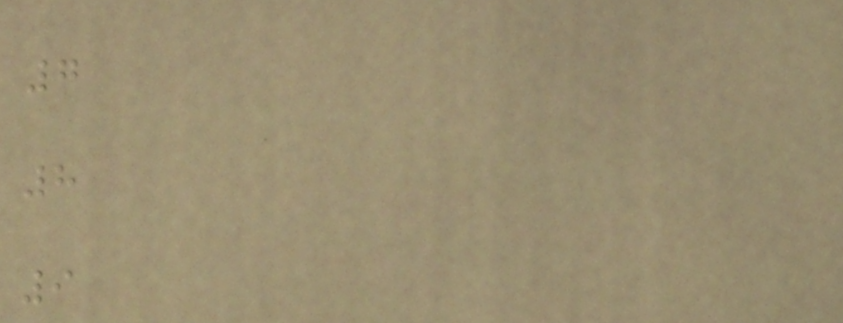7
8
9
